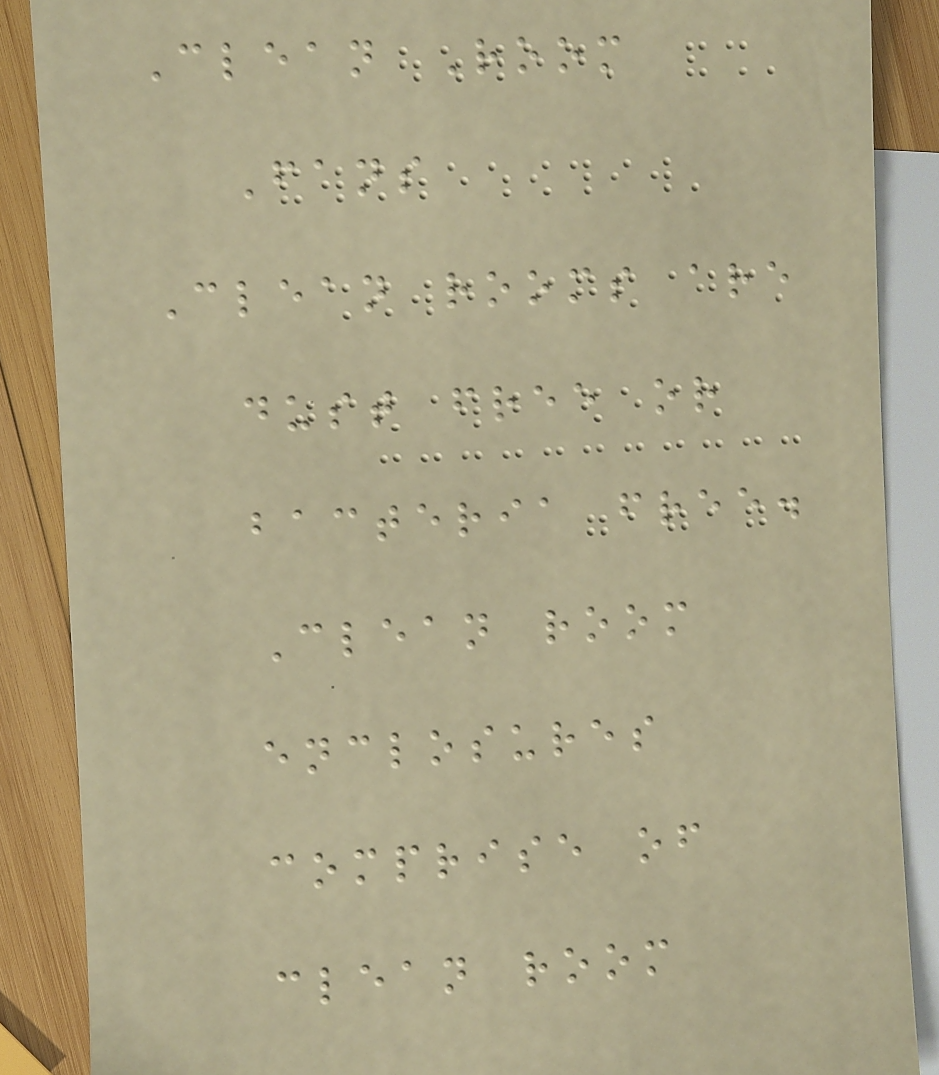Clean Room
Fans
Clean rooms are
dust free or
bacteria free.
Clean room
enclosures
comprise of
clean room
